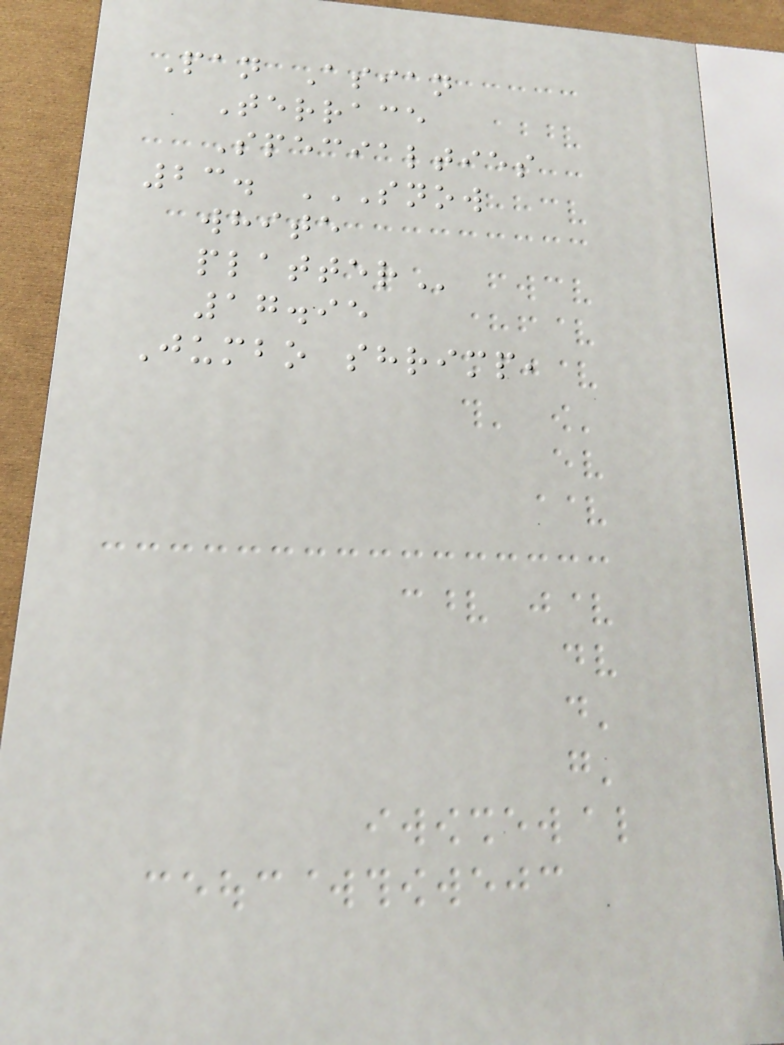Pan Asian
Terrace
Specialties
23. SNOW
WHITE
PLATTER
17.95
Jumbo shrimp,
